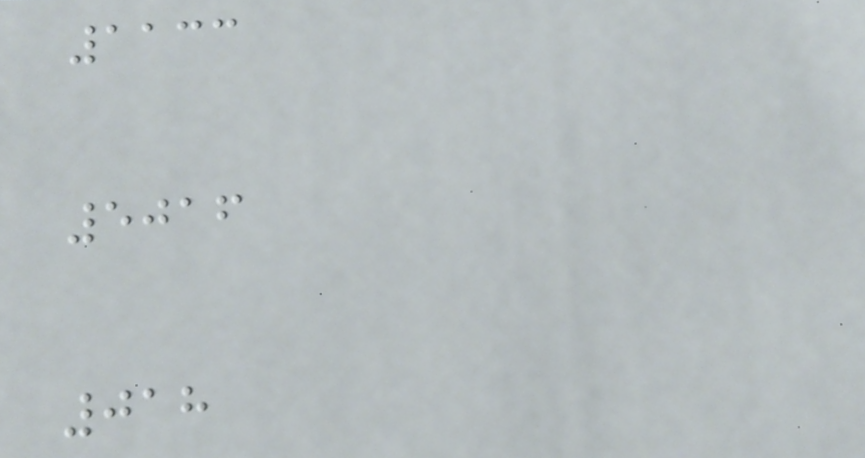1133
5016
018
